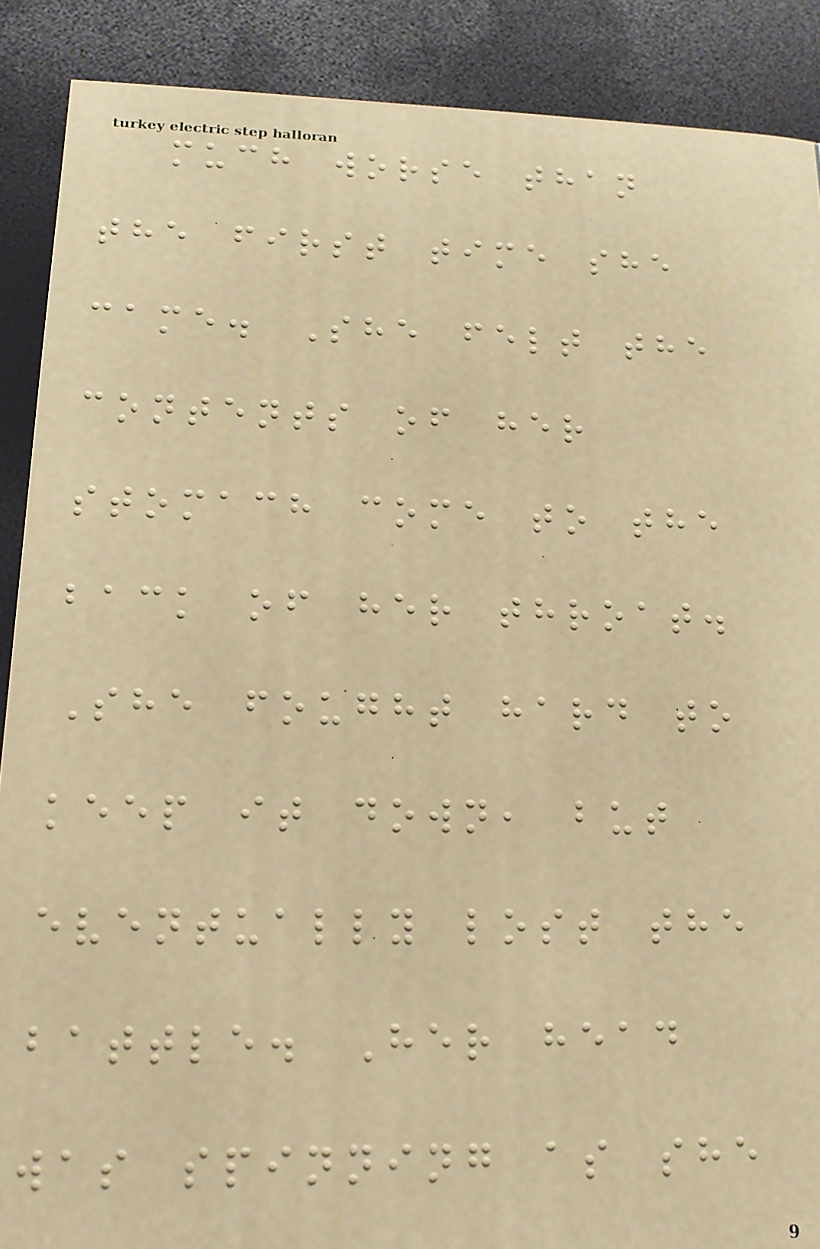much worse than
the first time she
came. She felt the
contents of her
stomach come to the
back of her throat.
She fought hard to
keep it down, but
eventually lost the
battle. Her head
was spinning as she
